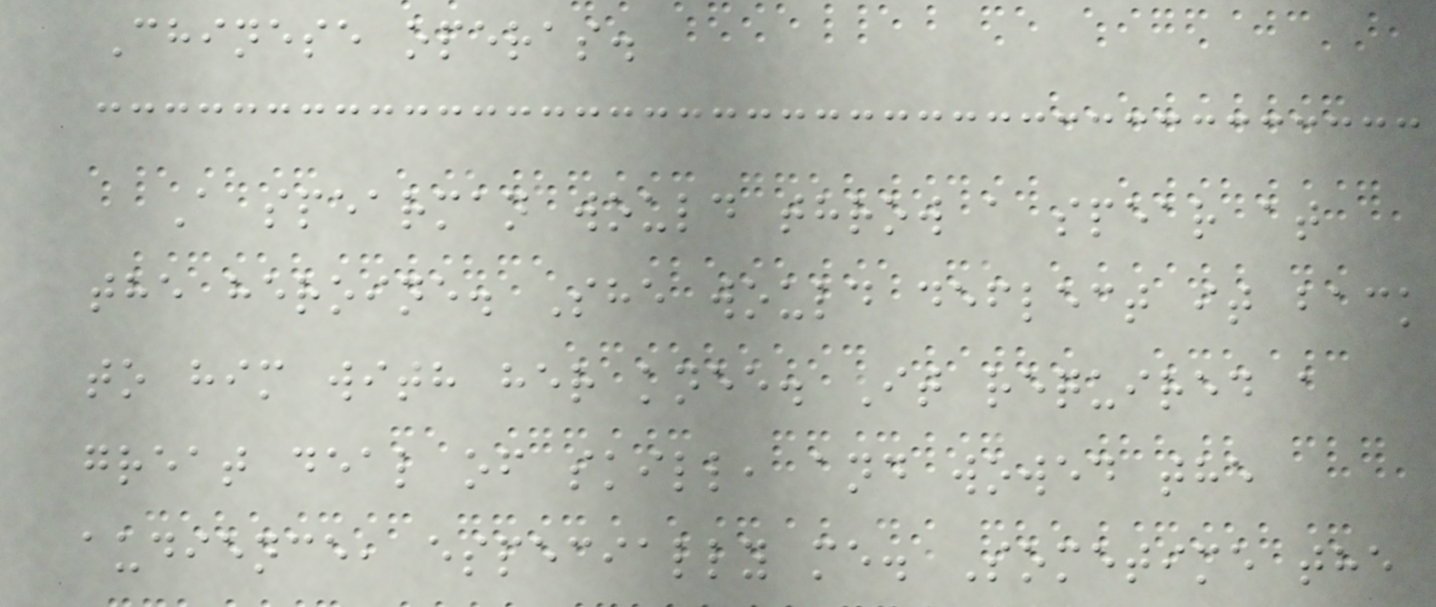Chinese operas.
A spearman would throw a spear at
the heroine. She would deflect it back
to him with her knee. It required a
great deal of skill, and wowed the
audience, especially me. Sometime the
